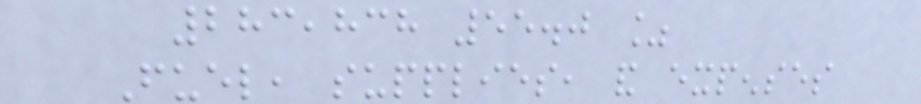283,838 55.0 %
Fuel, supplies, and expenses
